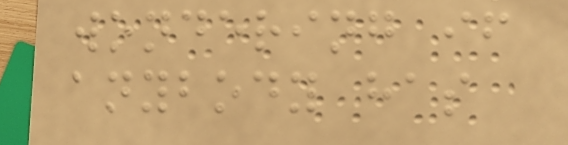wondering if
anybody has
